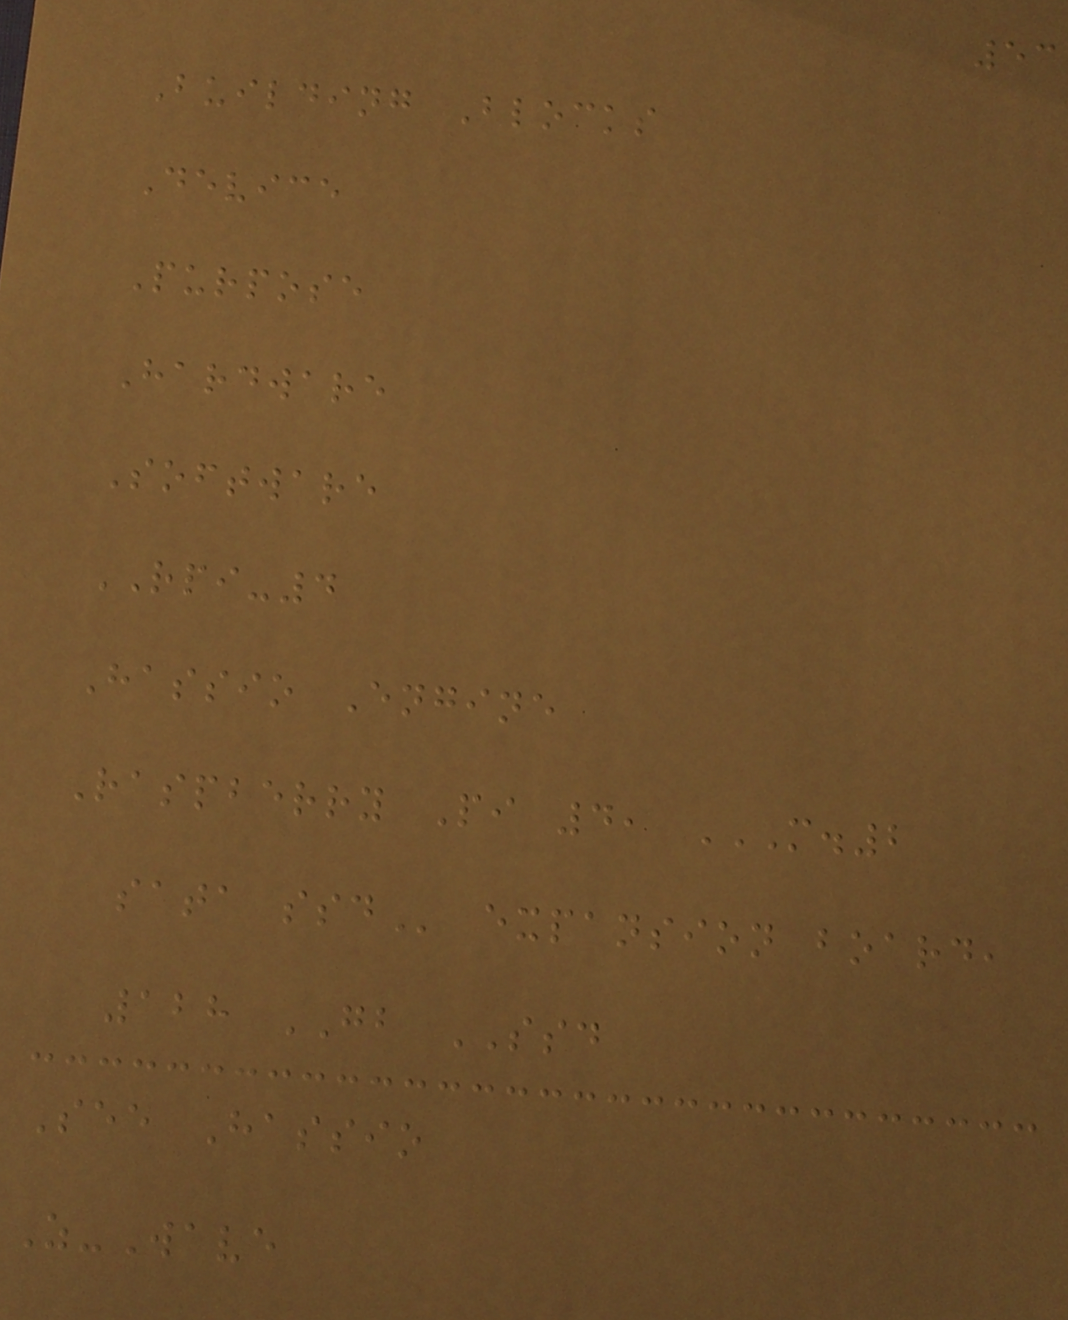53
Building Blocks
Device
Purpose
Hardware
Software
RPI-4
Hassio Engine
Raspberry Pi 4, M.2
SATA SSD expansion board,
128 GB SSD
See Hassio
Z-Wave
